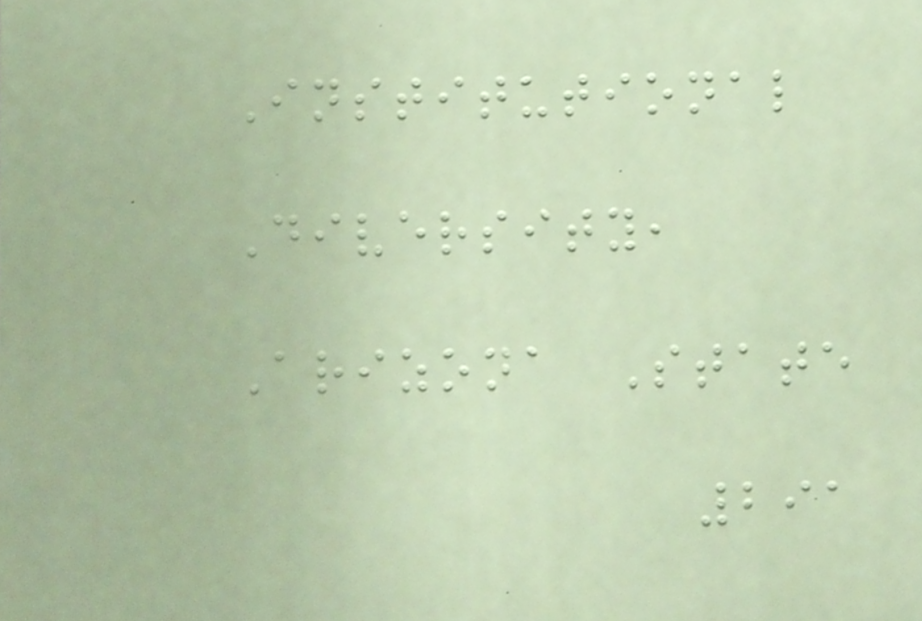Institutional
Diversity,
Arizona State
291
